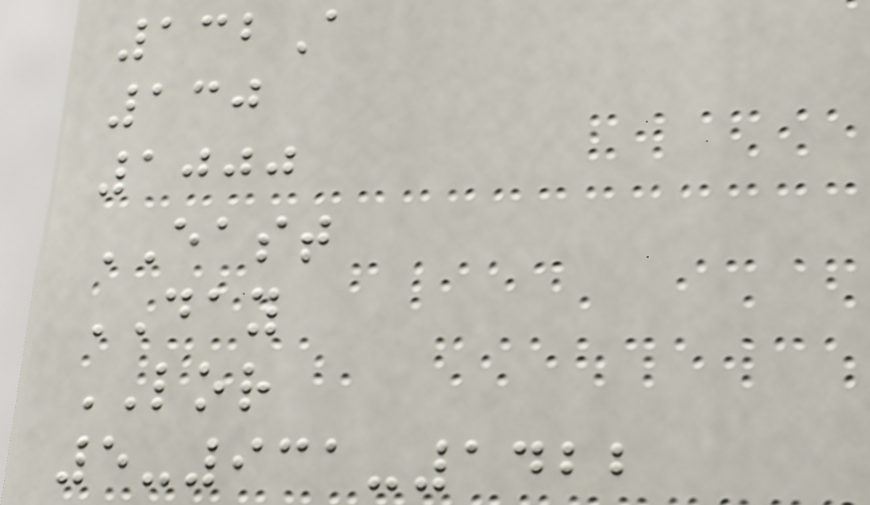132A
130
1000
EAST
DAY
LOR
5-931-1422
